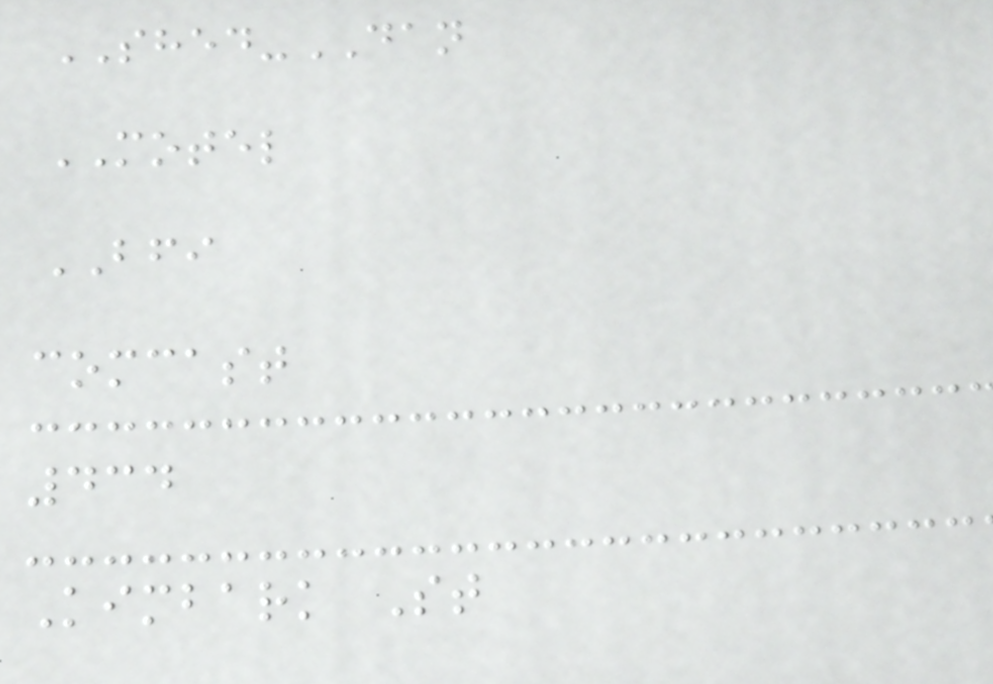SHED-DAN
MOTEL
BFI
comcast
434
Kimbark St
